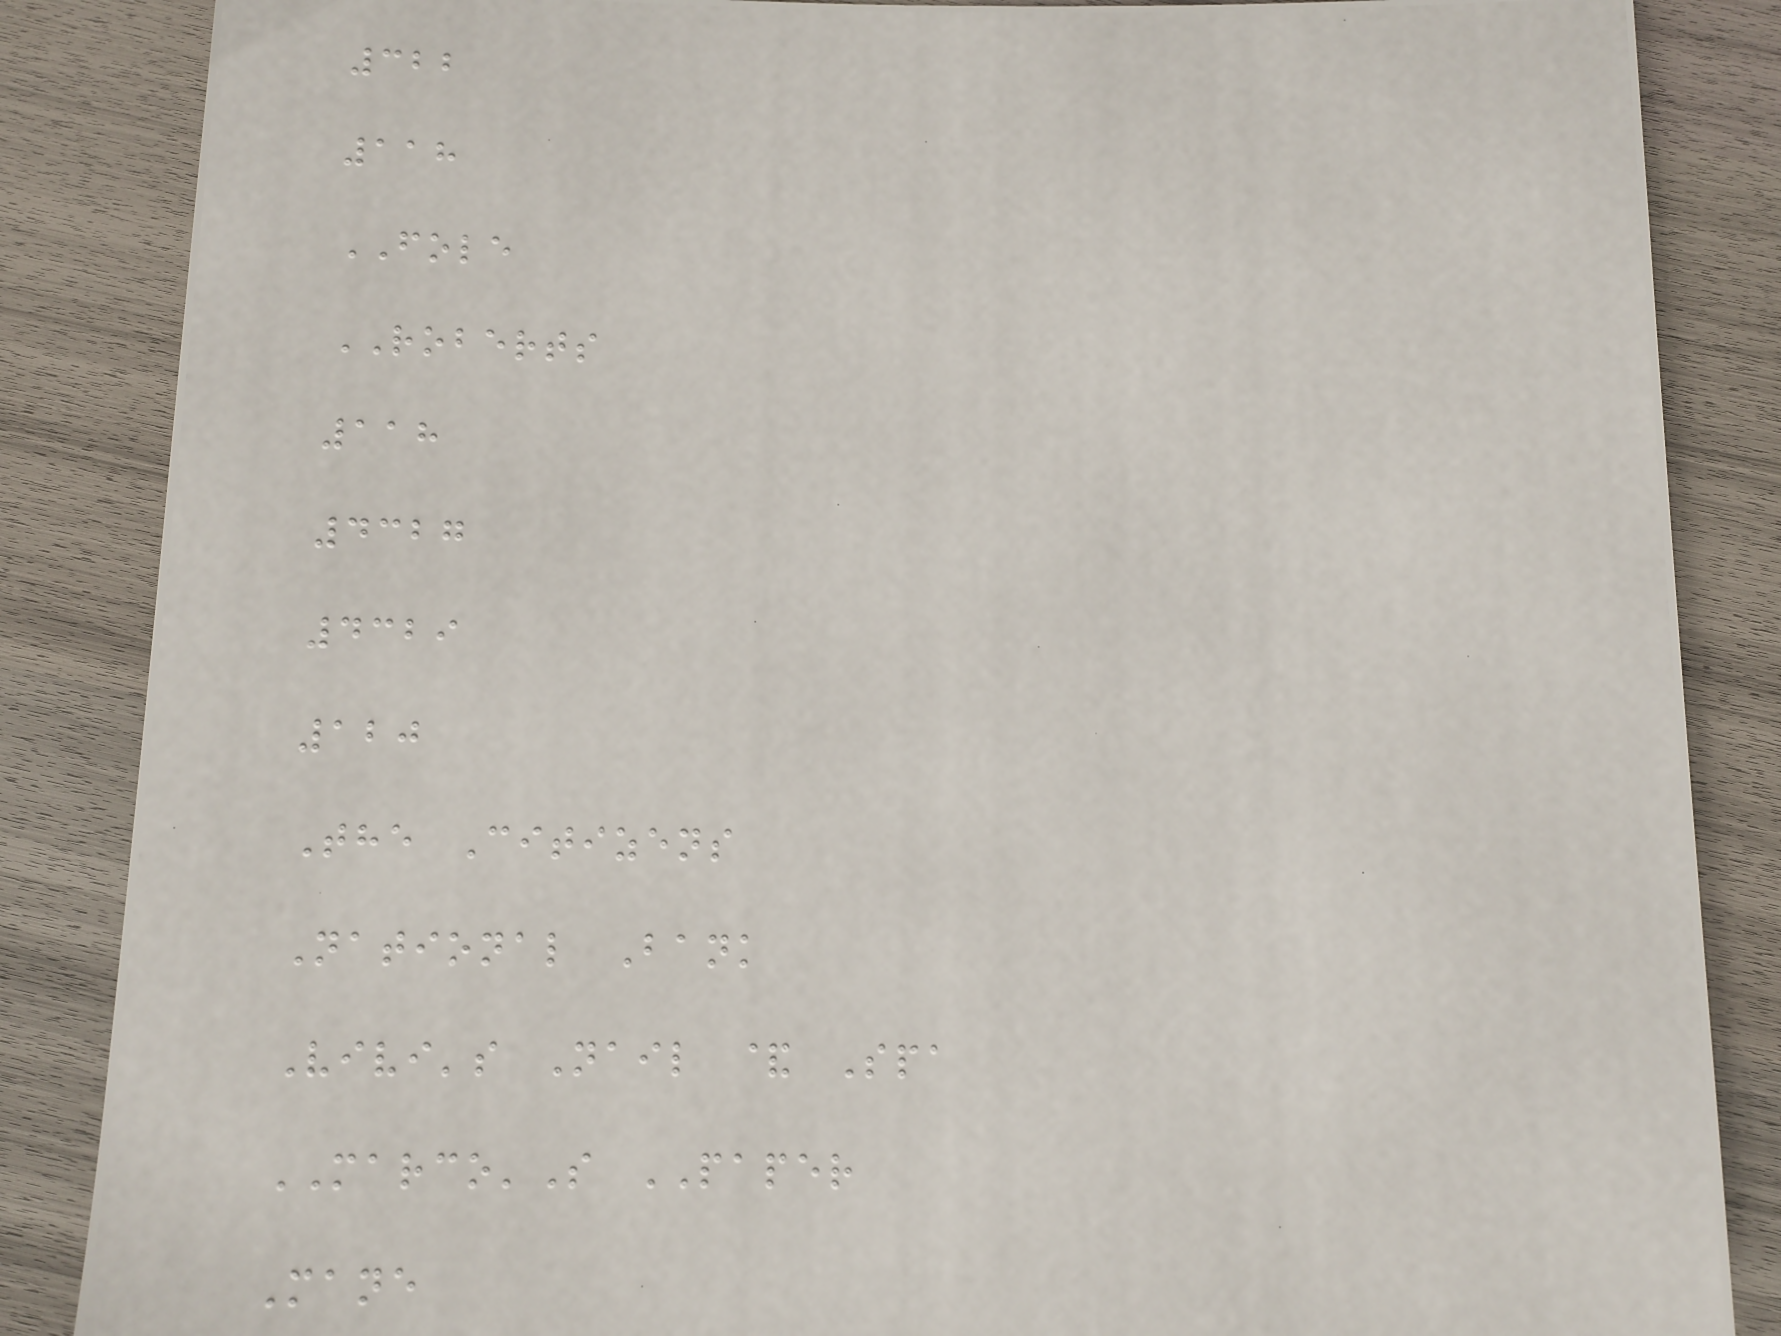322
118
FOLE
ROBERTS
118
4327
4329
120
The Citizens
National Bank
Vivi's Nail & Spa
MARCO'S PAPER
Mane
